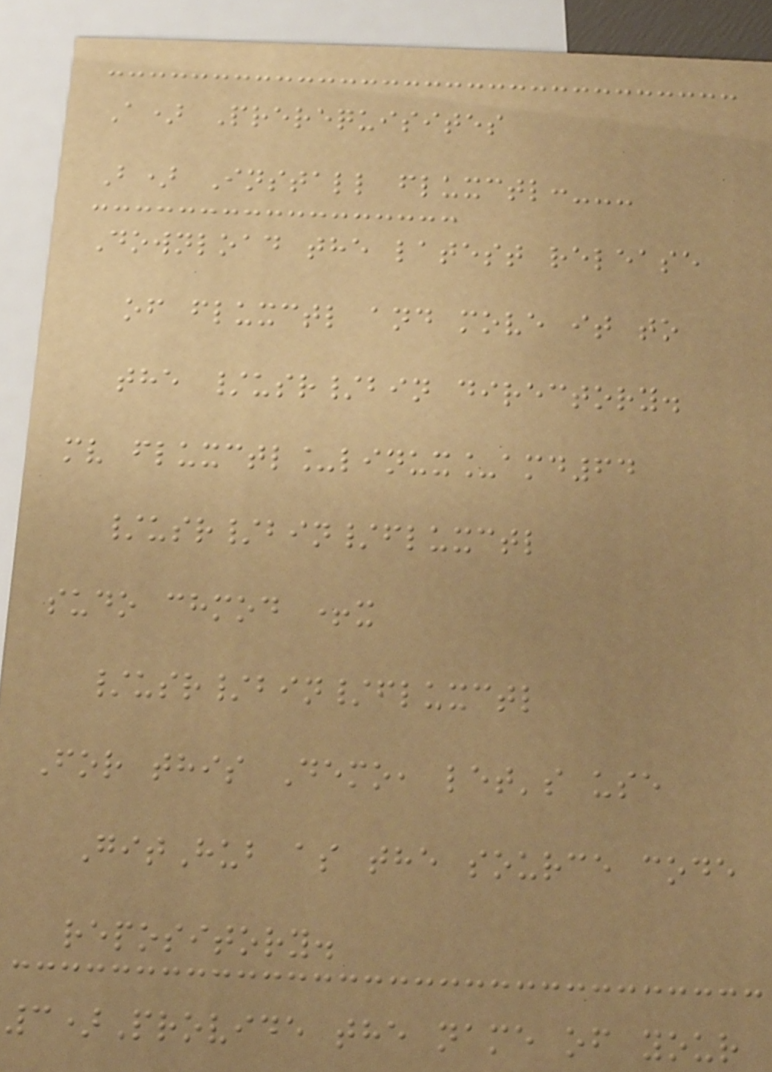A) Prerequisites
B) Install fluxctl:---
Download the latest release
of fluxctl and move it to
the /usr/bin directory.
mv fluxctl_linux_amd64
/usr/bin/fluxctl
sudo chmod +x
/usr/bin/fluxctl
For this Demo, let's use
GitHub as the source code
repository.
3)Provide the name of your
